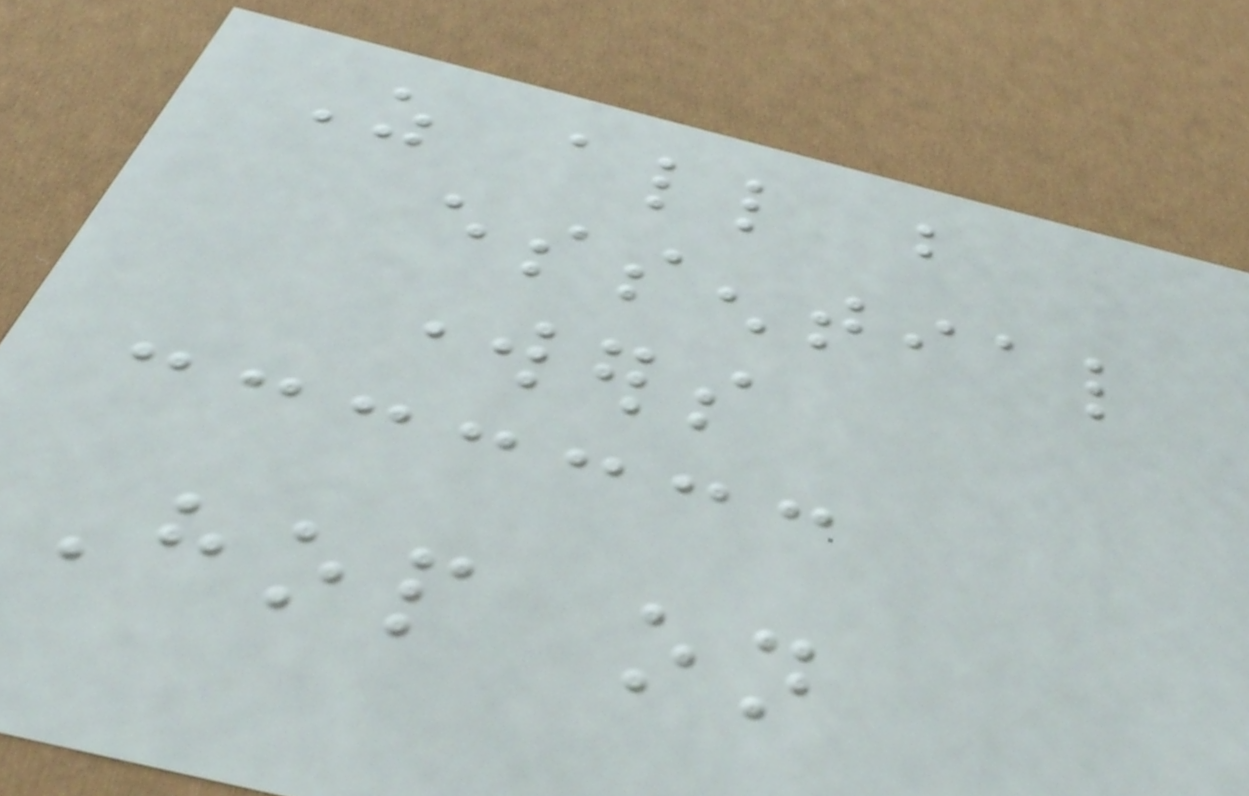As all but
essential
workers
Hop on
